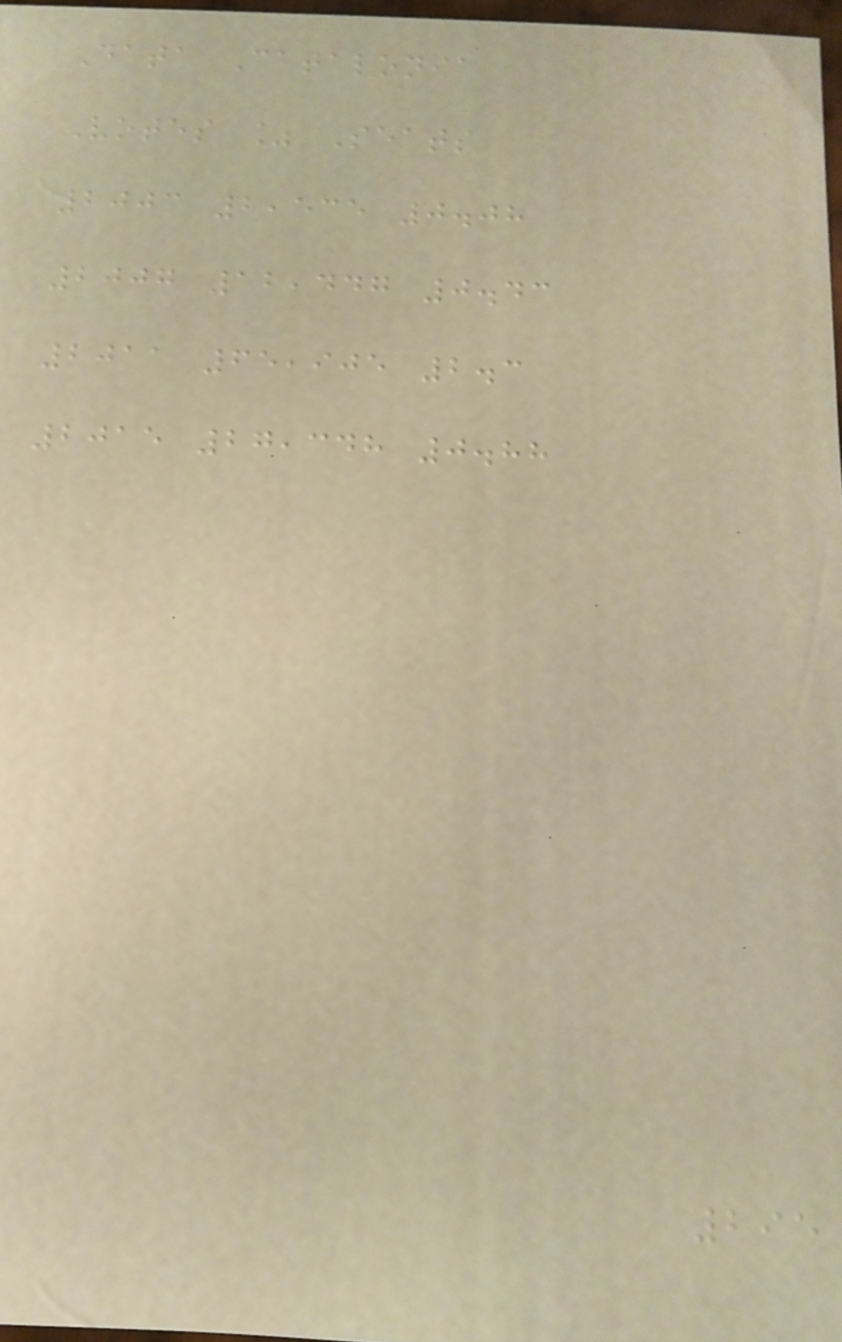Data Catalonia
Votes % Seats
2003 2,535 0.08
2007 12,447 0.43
2011 65,905 2.3
2015 27,348 0.88
295
